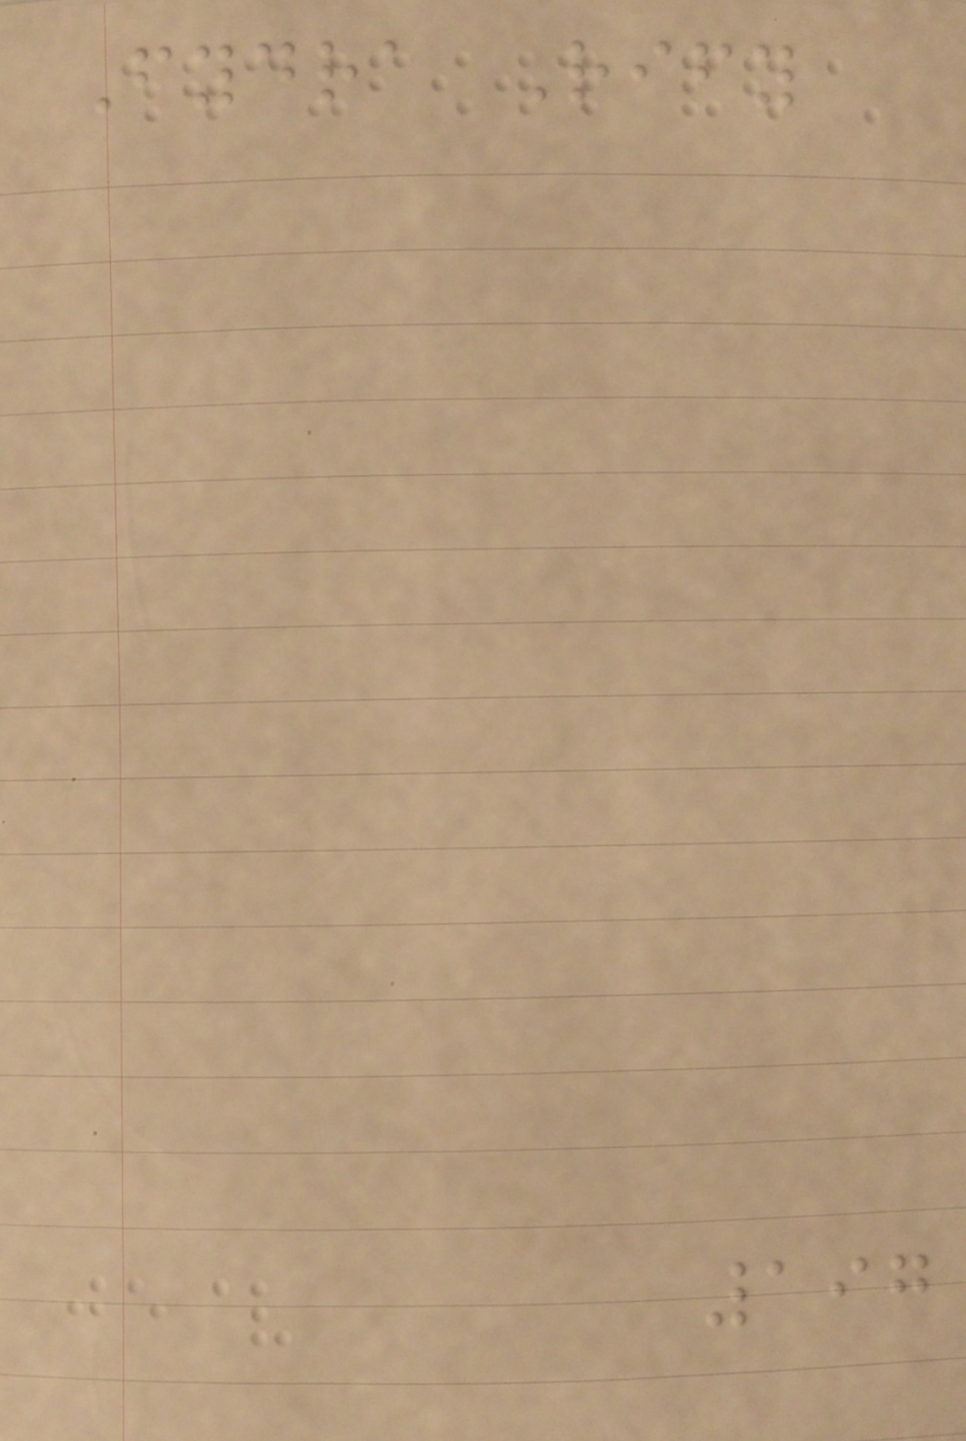Fydra Rify
197
